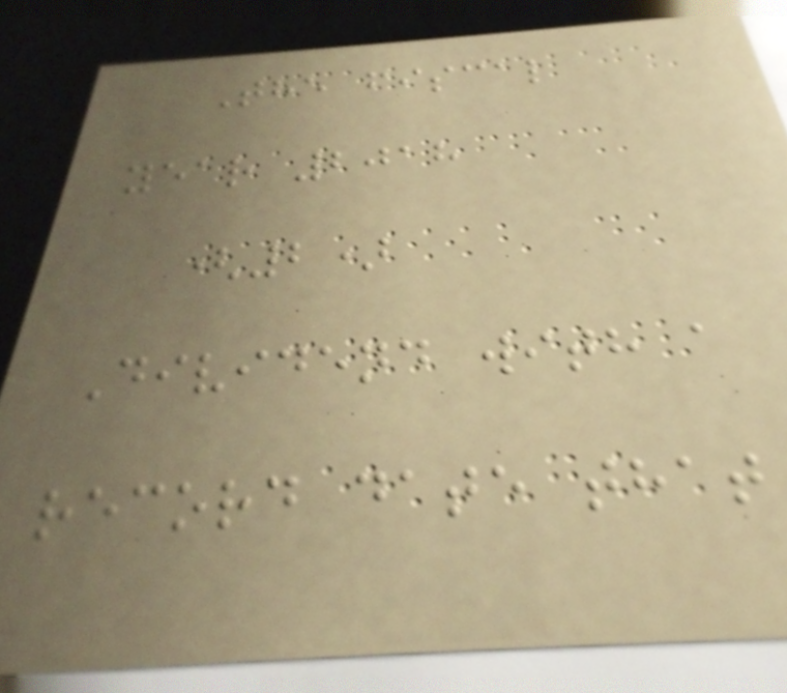The fiscal
year 2018
(2)
Dividend with a
record date that
